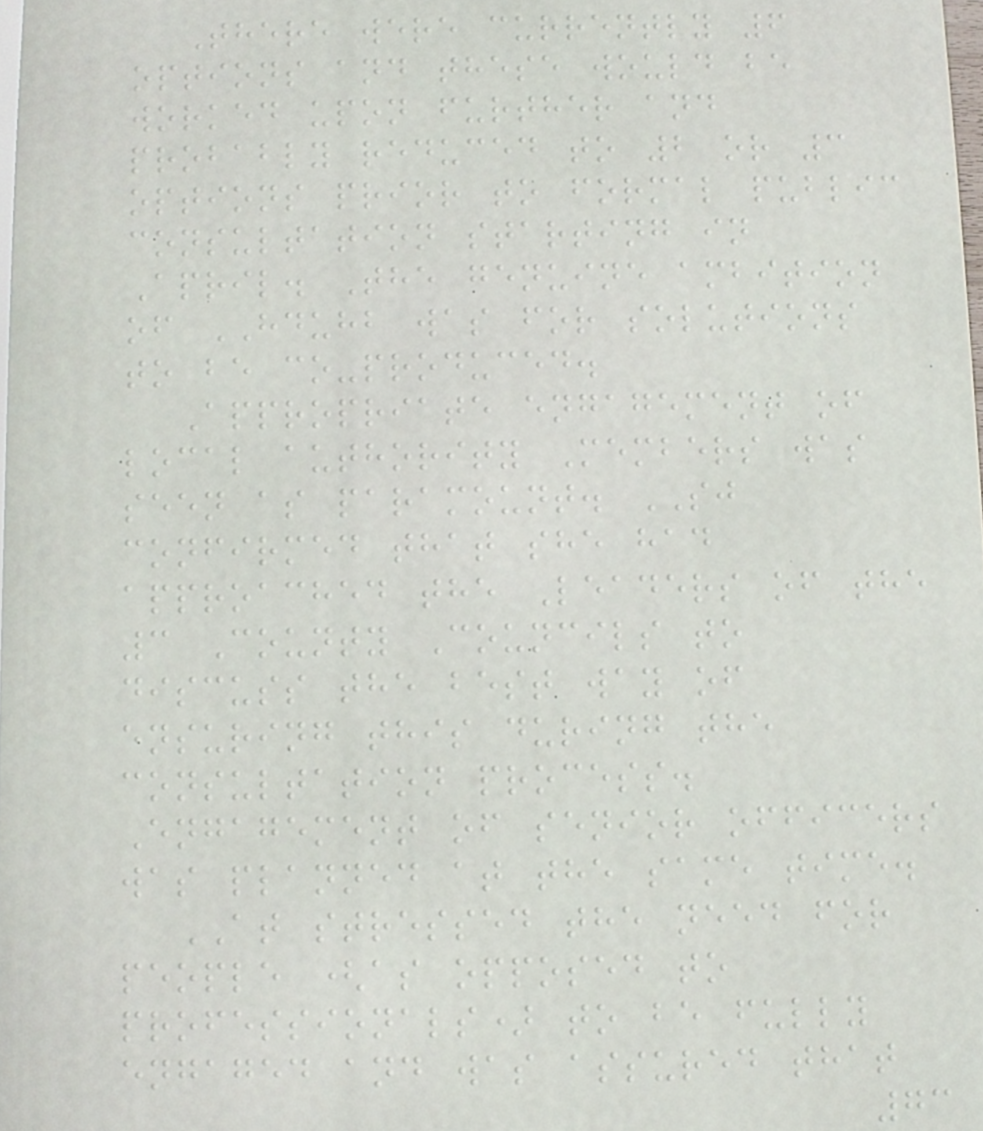There were currently 6
options and these would be
worked upon further and
probably reduced to 2 or 3
options prior to formal public
consultation starting in
April. The genuine ambition
of HDUHB was for solutions
to be co-produced.
Appropriate engagement of
local authority Members was
seen as paramount. SJ
confirmed that she had
approached the Leaders of the
3 County Councils to
discuss the best way of
ensuring this during the
consultation process.
Engagement of senior officers
was planned at the same time.
AT stressed the need for
people (as opposed to
professionals) to be fully
engaged and was assured that
73
